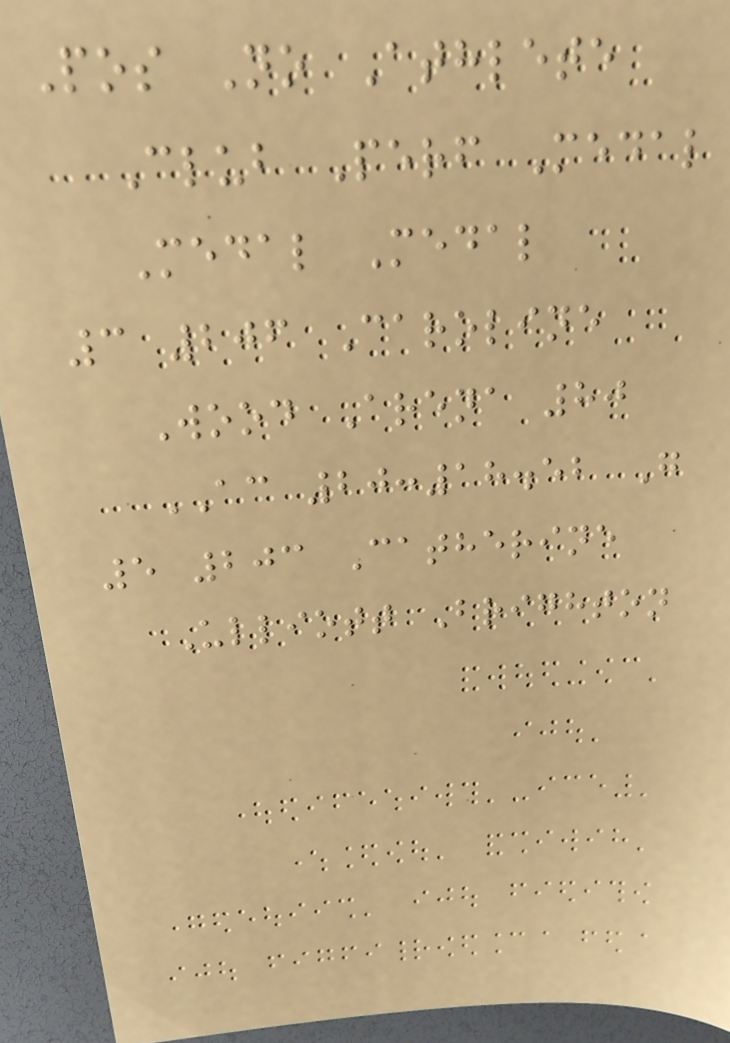Pos No Athlete
Club Perf Medal
Medal Medal
3 206 Caroline
Wood Arena 80
AC 20:18.52 G
5 203 Catherine
Ulliott Brighton
